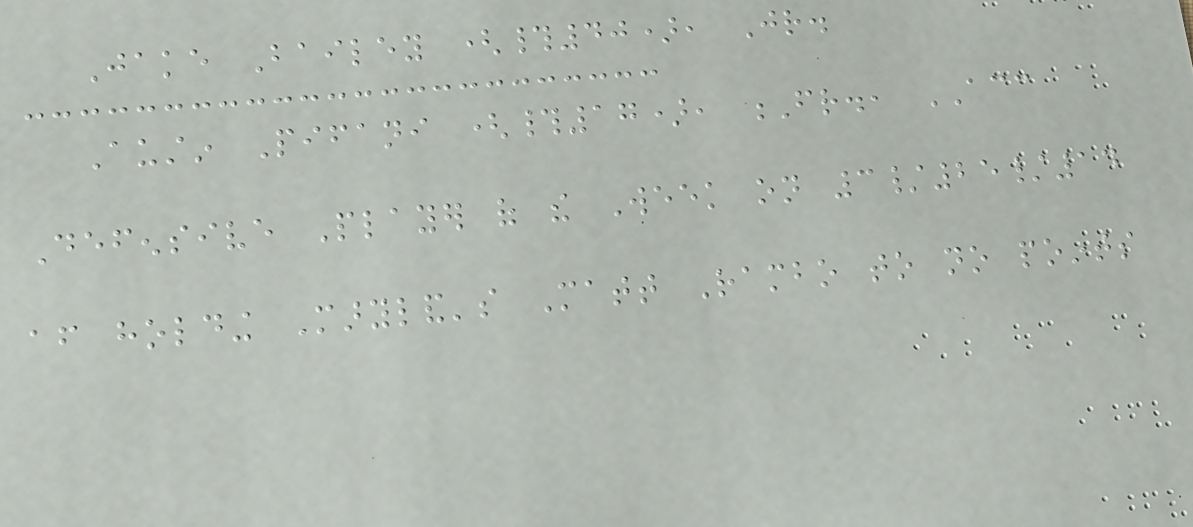Jake Bailey (#40), Jr.
Austin Pifani (#17), Fr., ACC
Defensive Player of the Week on 3/25/14
after holding Maryland's Matt Rambo to no points
